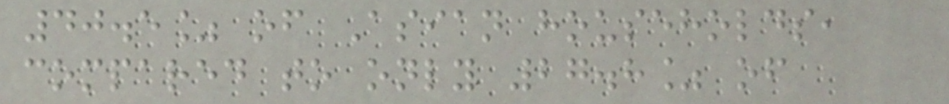40.5% of Asian households,
compared to only 27.8% of
